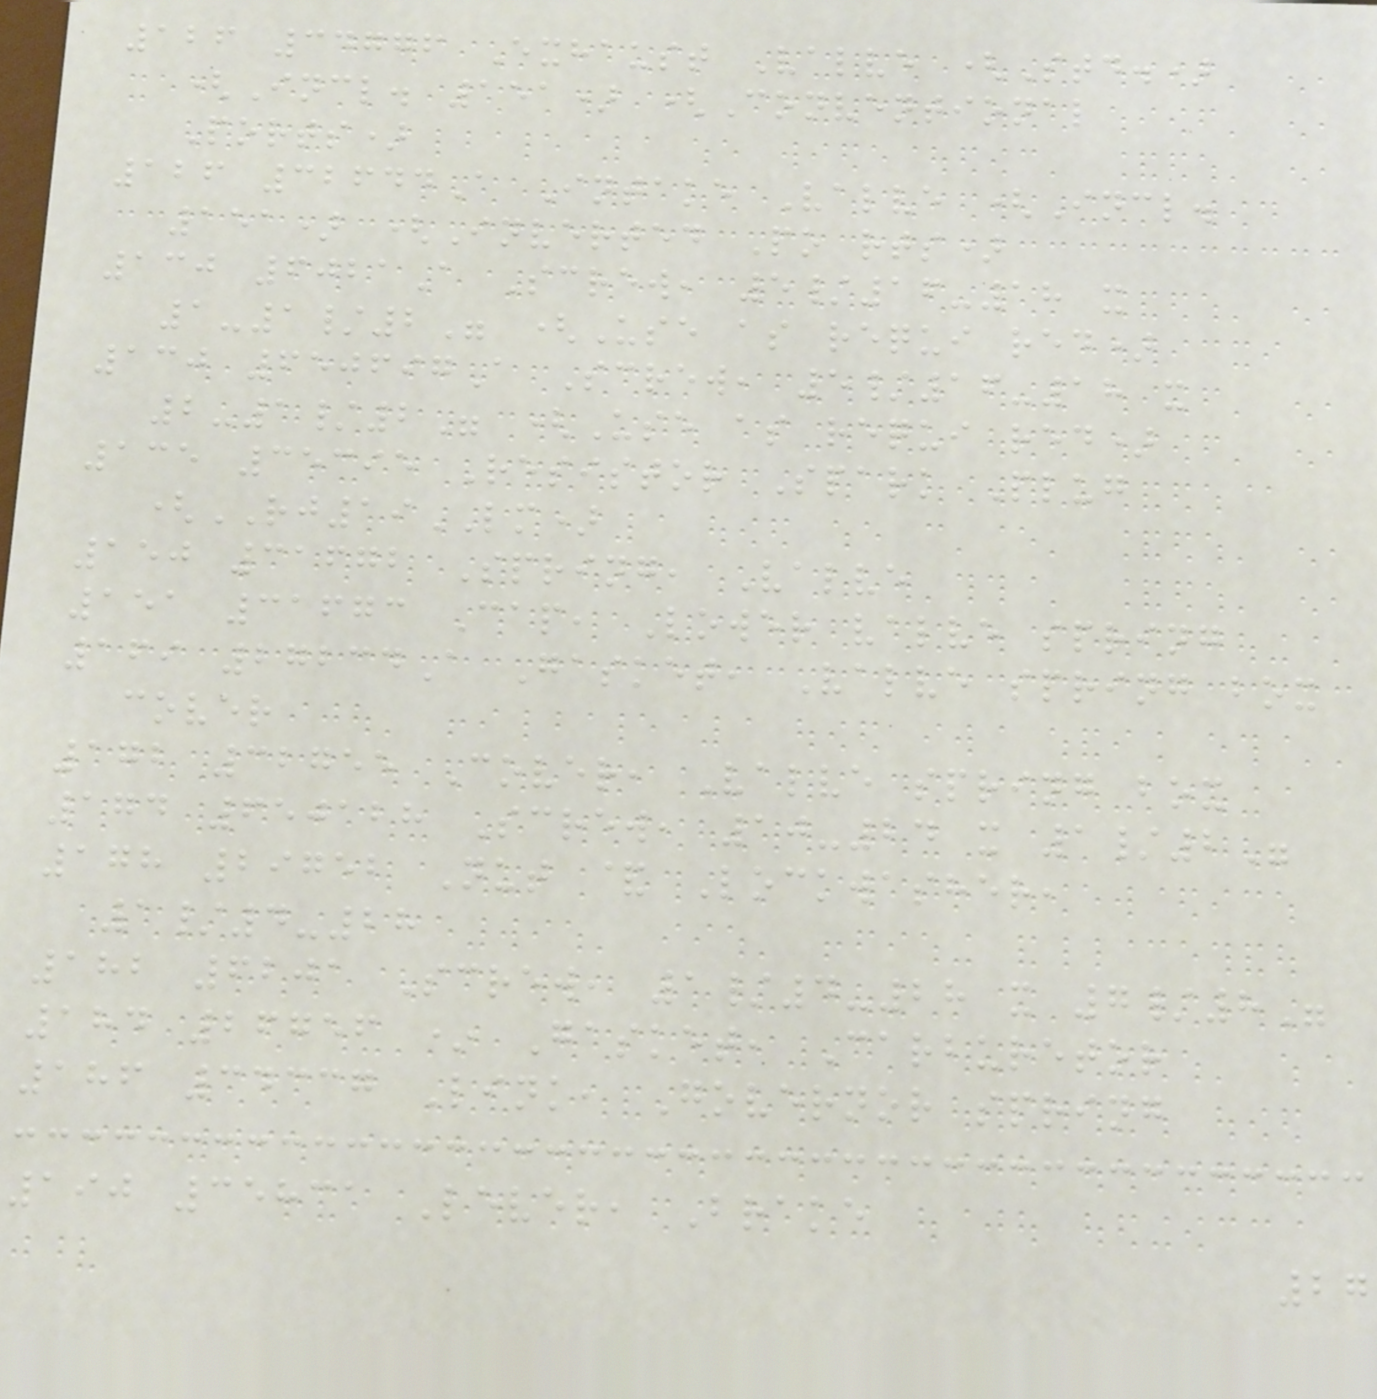126 34776 Exhaust Valve (Std.)
(Incl. 151) (Conventional
Ports)
126 32644A Intake Valve (Incl.
151) (Inverted Po rts)
130 6021A Screw, 5/16-18 x
1-1/2" (Use as requi red)
130 650697A Screw, 5/16-18 x
2-1/2" (Use as requi red)
135 35395 Resistor Spark Plug
(RJ19LM)
150 31672 Spring, Valve
151 31673 Cap, Lower valve spring
169 27234A Gasket, Valve spring box
cover
172 32755 Cover, Valve spring box
174 650128 Screw, 10-24 x 1/2"
178 29752 Nut & Lockwasher,
1/4-28
182 6201 Screw, 1/4-28 x 7/8"
184 26756 * Gasket, Carburetor
186 34337 Link, Governor spring
190 35831 Lever, Brake
27
